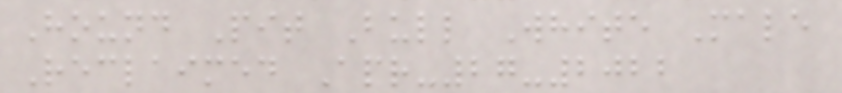Hound Pit Bull White Male
Reclaimed Apr-27-2022
